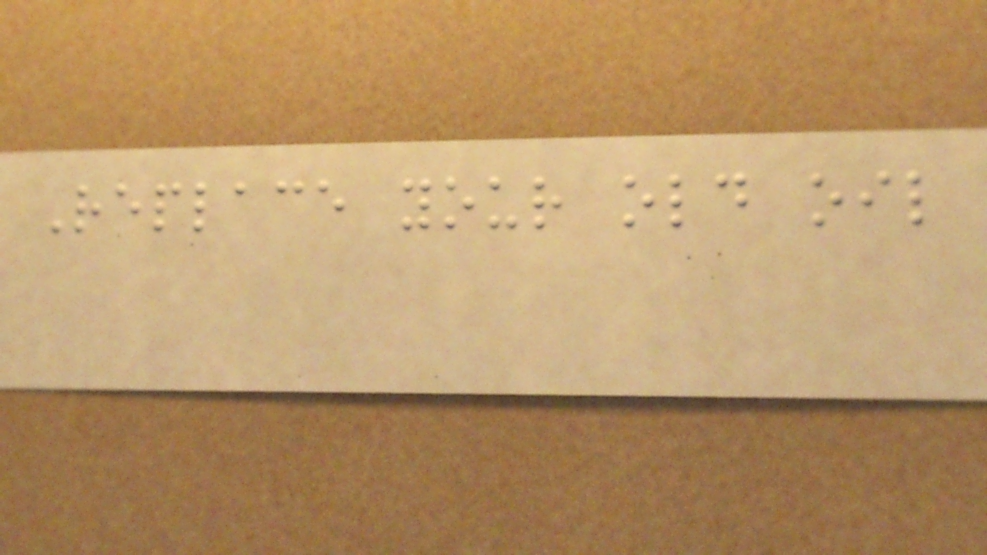Replace your old oil
